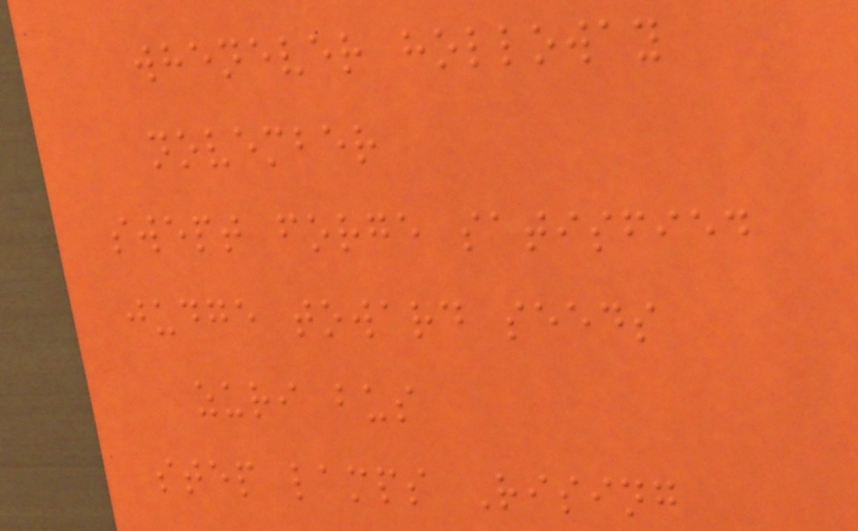whenever holloway
november
swept forge satisfied
judge toward seeds
zuri bus
step lamps Rising
